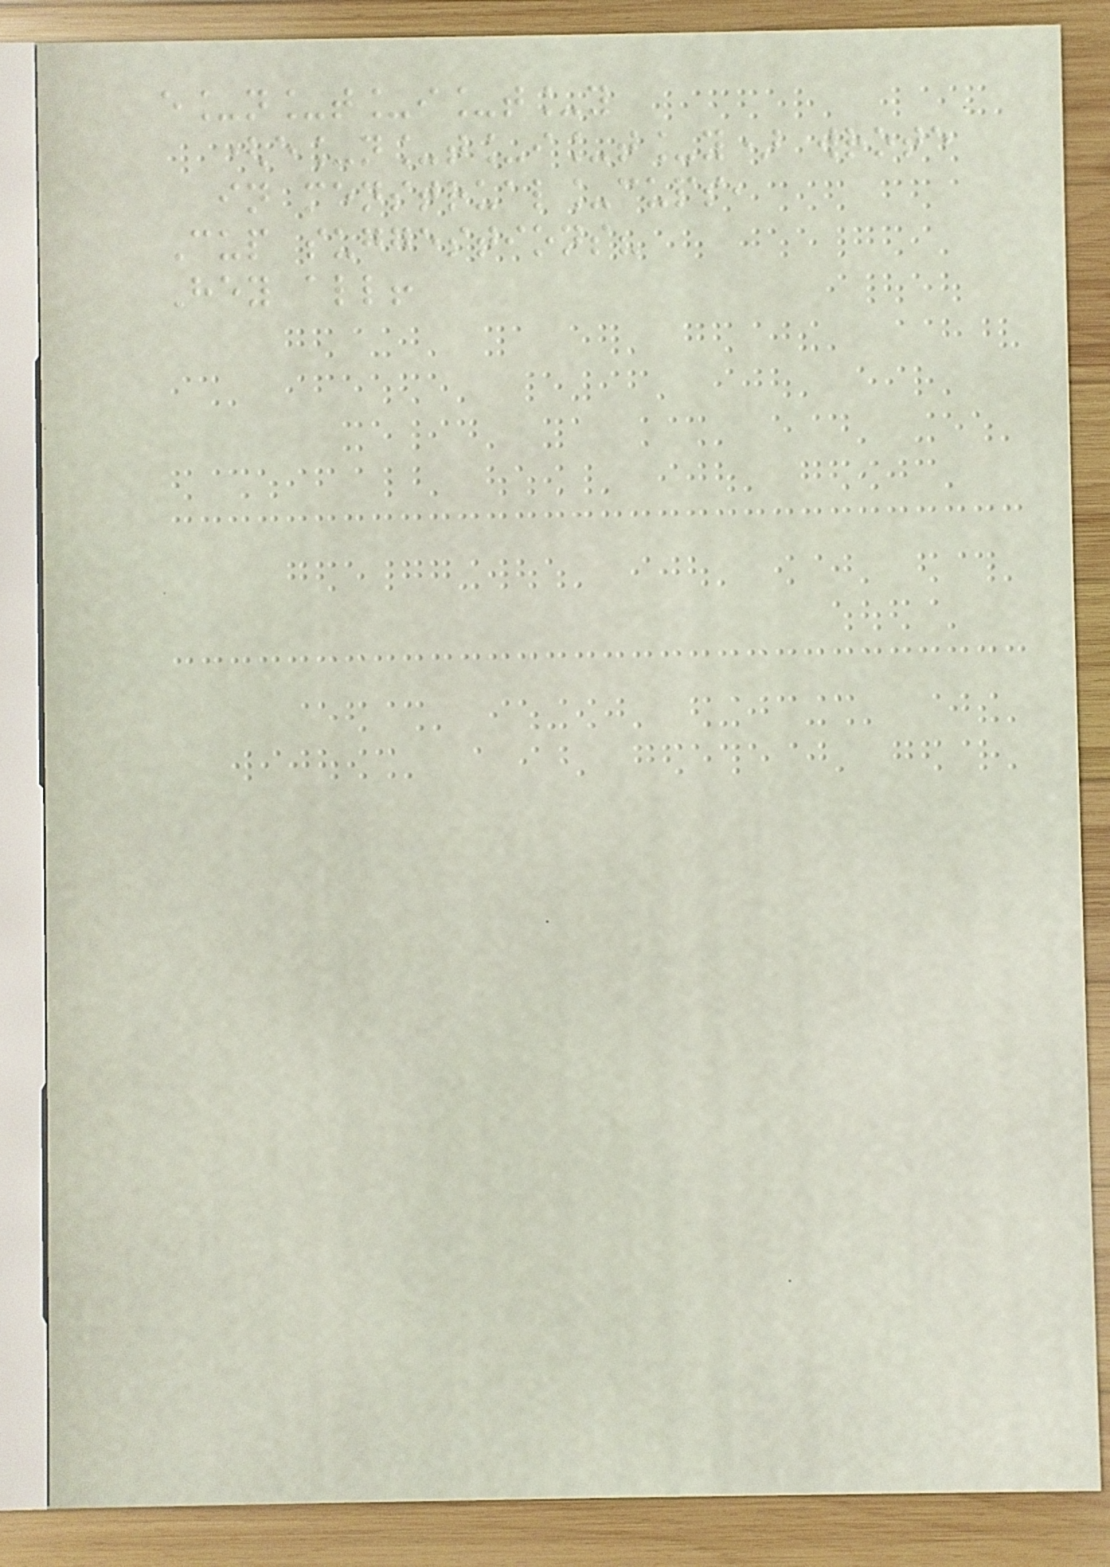e_n_t_i_t_y
(e_n_t_i_t_y) wrote
in menstrual_cups,
Cup suggestions?
Hey all!
